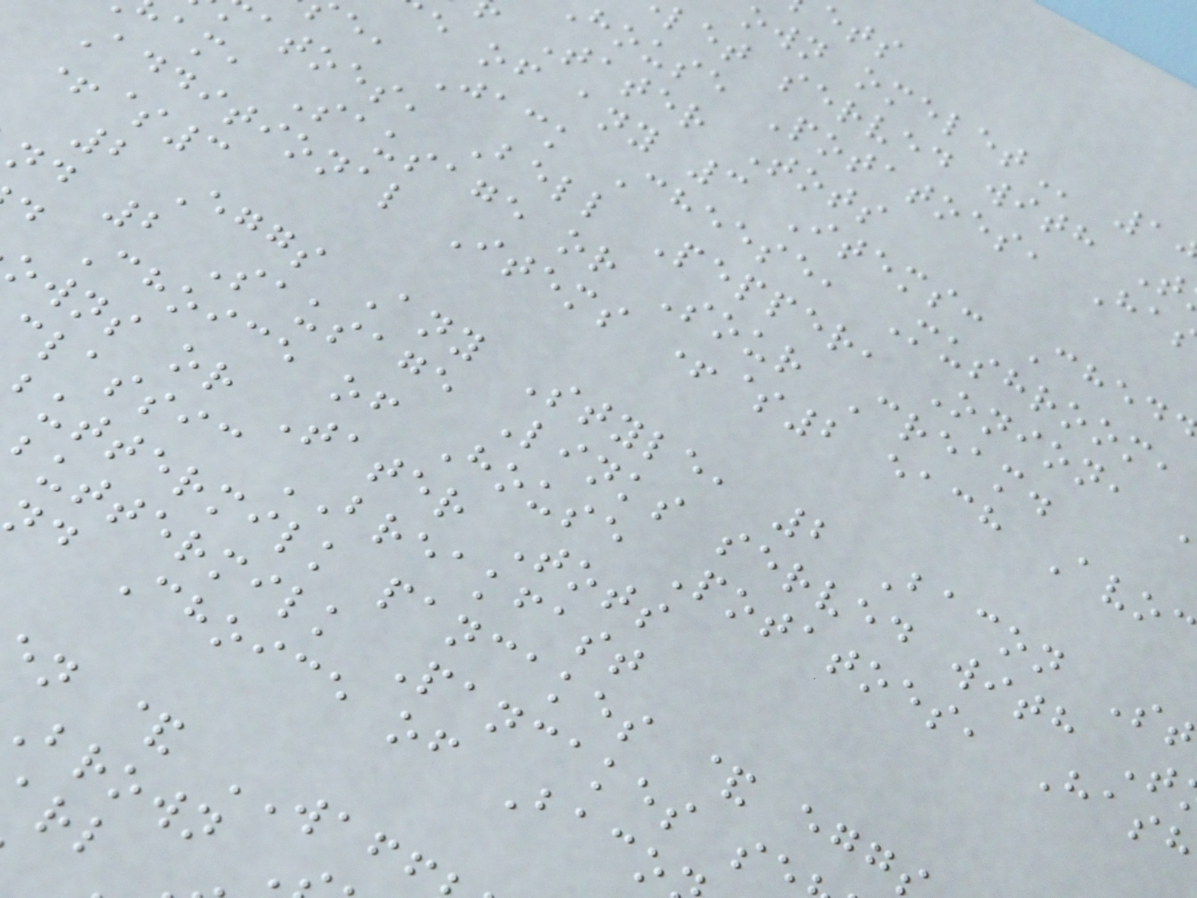let served with T
house Potatoes, Ha
Tater Tots
e of any 3 Items: Ched
e, Jack Cheese, Mushroom,
atoes, Bell Pepper, Onion,
am, Sausage or Sour Cream.
Additional Items +$2 each Avoc
+$3
2 Eggs Any Style, 2 Bacon St
nd 2 Sausage Links served with T
d Choice of House Potatoes, Hash
owns or Tater Tots
classic BREAKFAST
buttermilk pancakes &
buttermilk Pancakes se
nd Choice of Baco
en & WAFF
